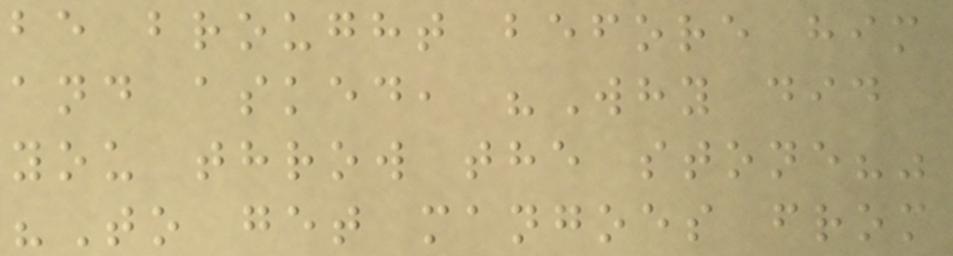be brought before him
and asked, "Why did
you throw the stone?"
"To get mangoes from
